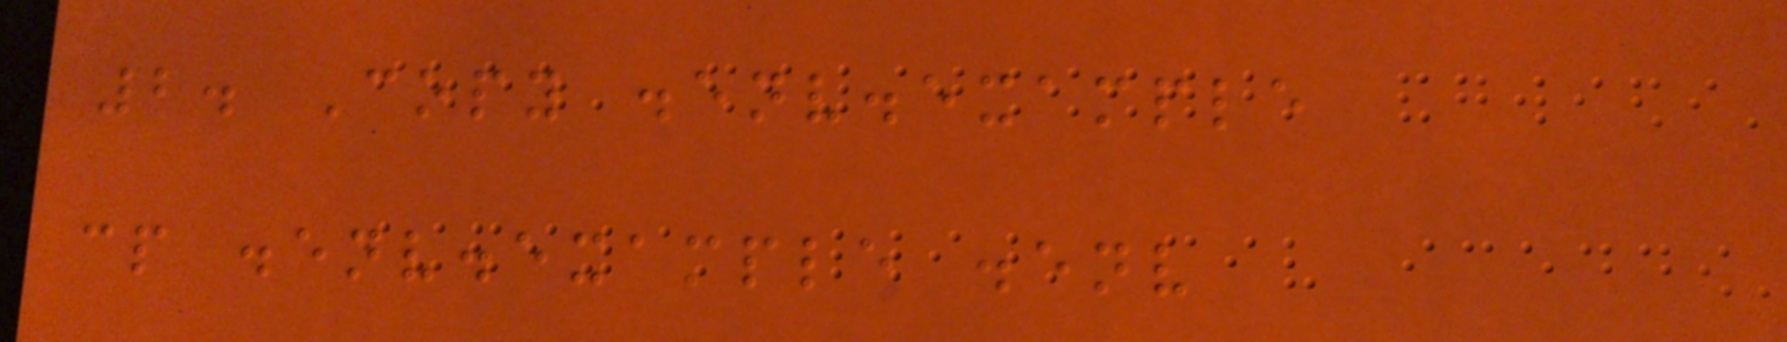2. Copy .env.example
cp .env.example .env
